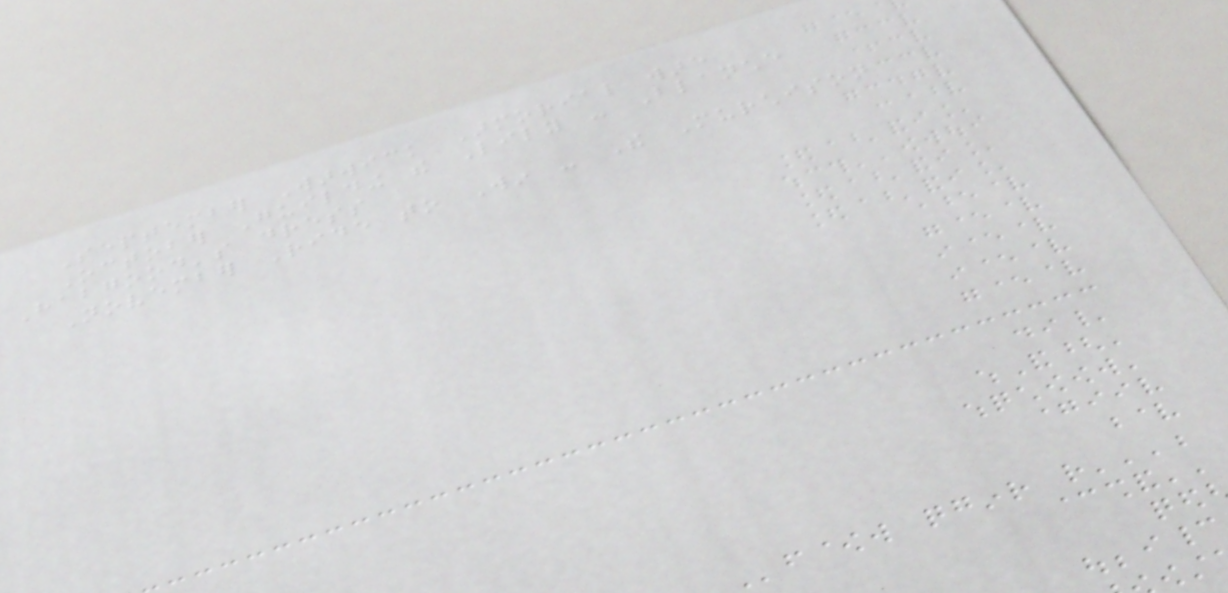September Warwick Armorial ware
October Guilding the Lily - Blanche
Habgood's dress
November Ride to Win - The Murchison
